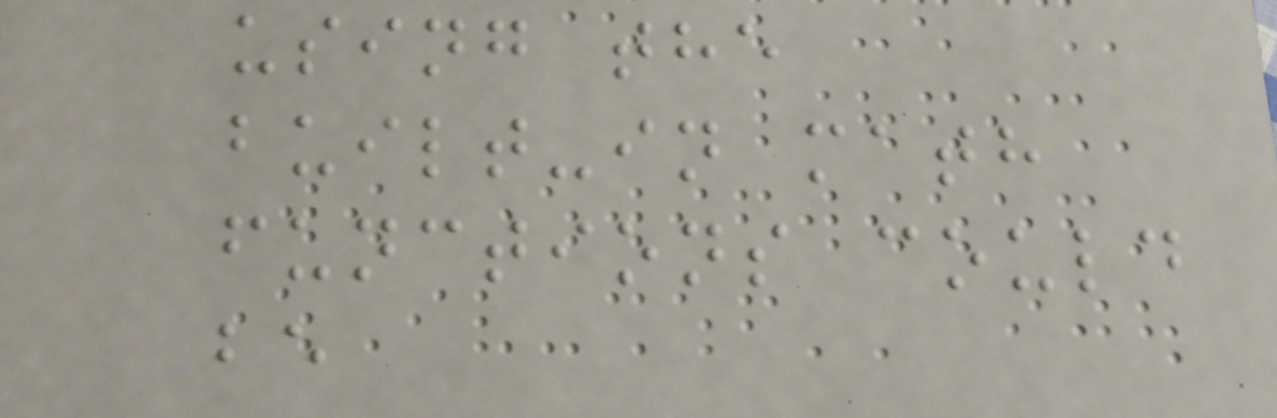using the
built-in math
functions could
be
